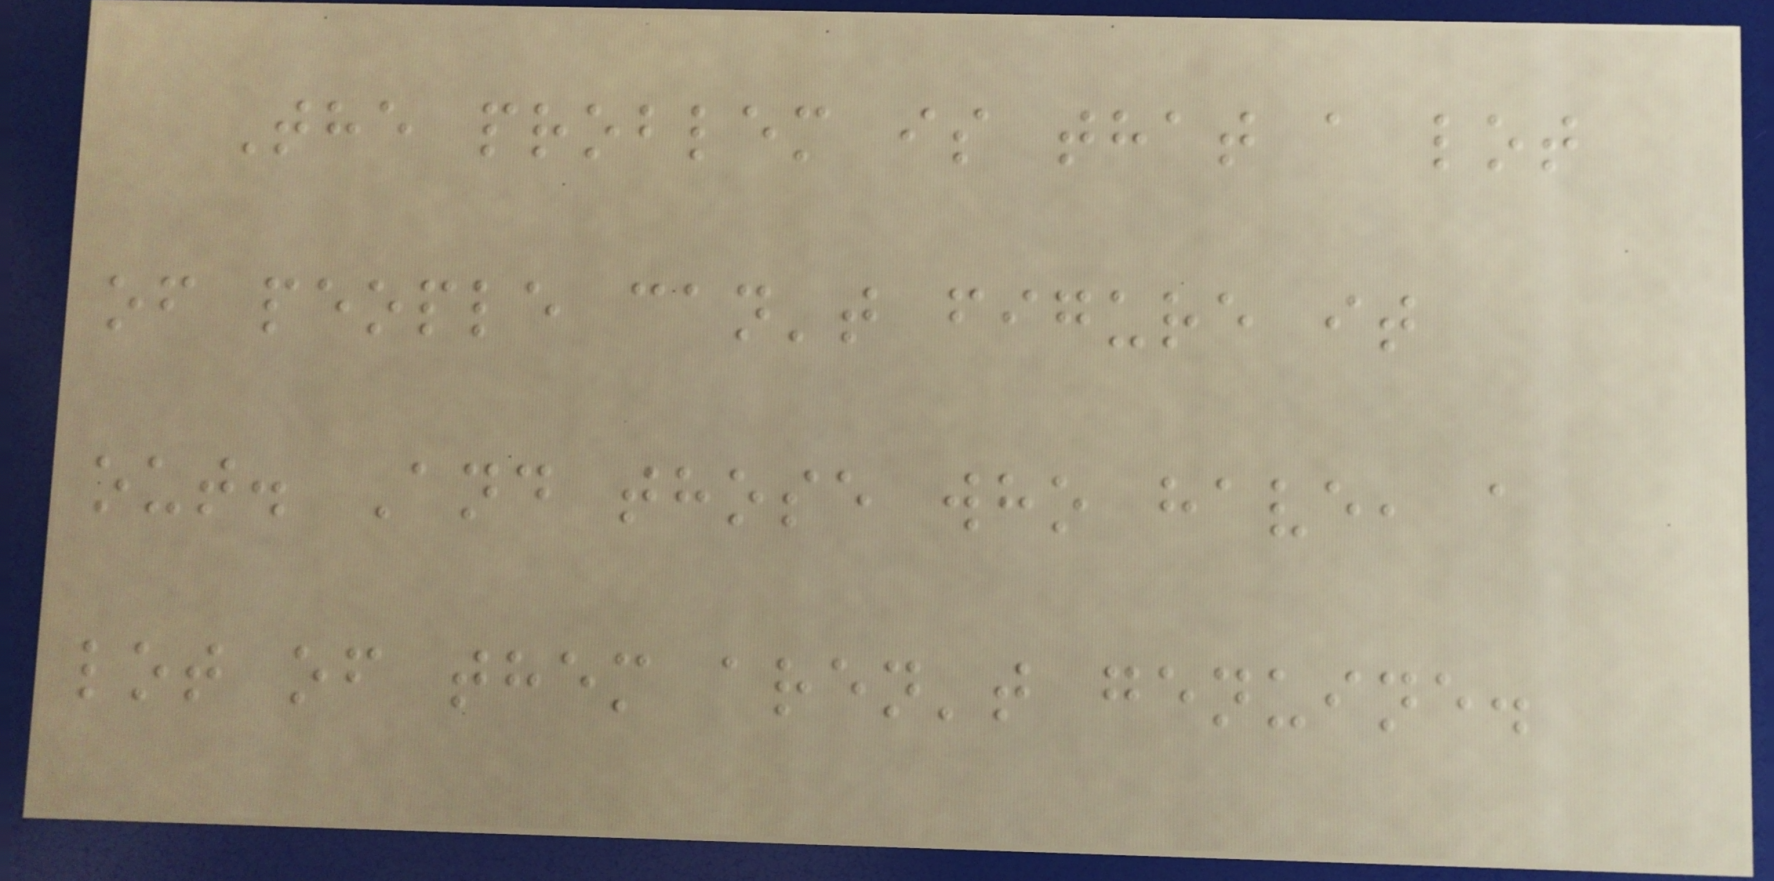The problem is that a lot
of people can't figure it
out. And those who have, a
lot of them aren't genuine.
